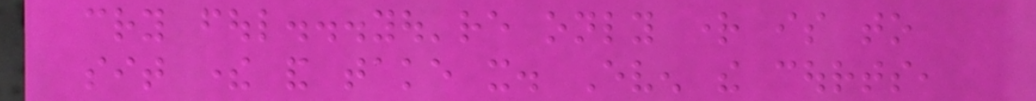cry foul...you're only right is to
sit there and take it. Even the courts,
